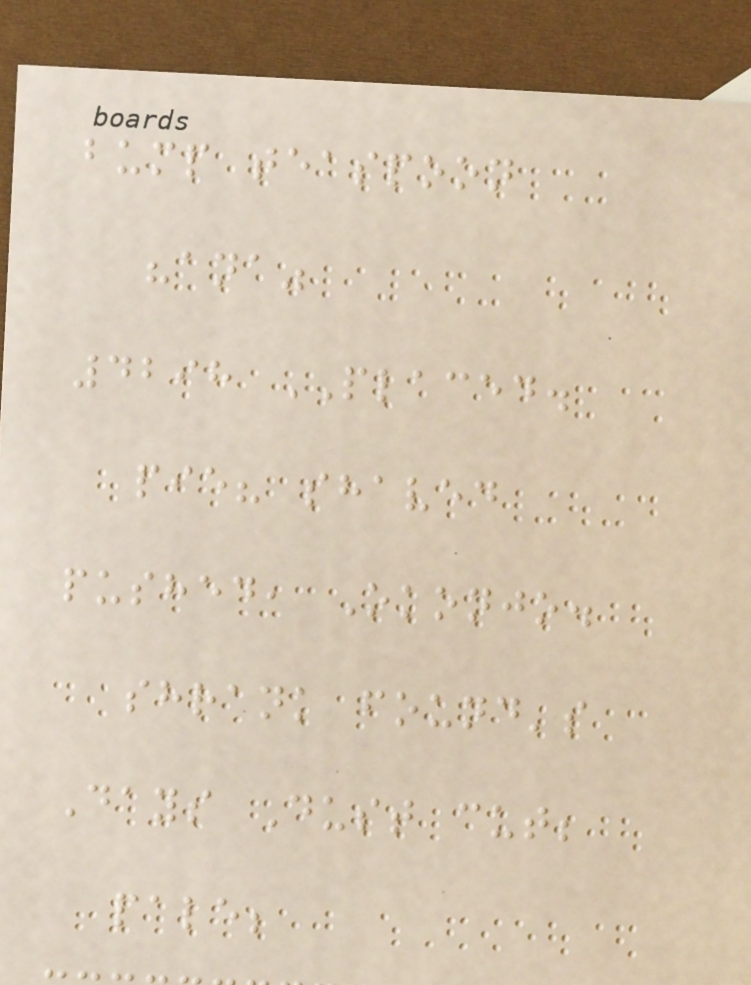bump teaspoon
"ana"
4298 PLACED.
pie? shaved
pushed, Okonjo.
shrank found's
Days Dust cut;
pale;
